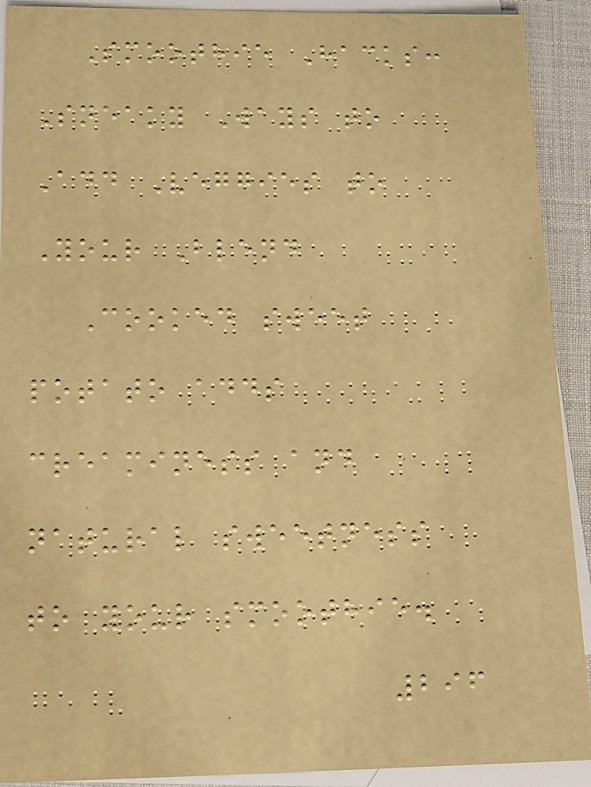Smoothie Hacks:
Sneaky Ways to
Add Veggies to
Your Blend
Cooked sweet
potato adds
creaminess and
natural sweetness
to your smoothie.
296
